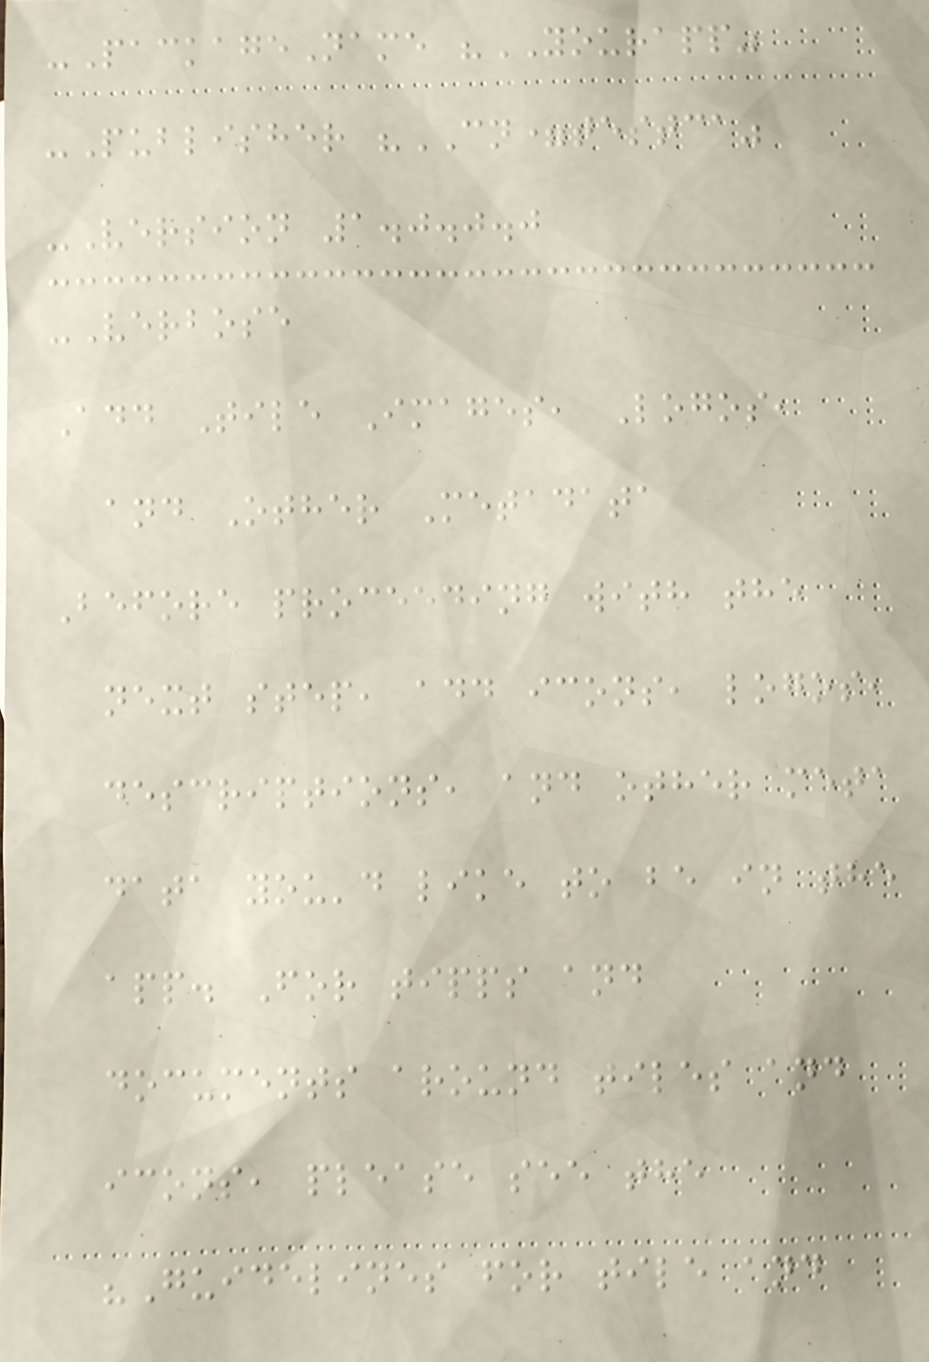-PackageName "YOURAPP"
-Publisher "CN=testca"
-Version 1.0.0.0
-Verbose
Add Tile Images, Logos,
and Other Metadata
Before proceeding with the
next step, add icons, logos,
descriptions, and other meta
data you'd like to be in the
app. For tipps and
documents around tiles and
icons, please see the
"Guidelines for tile and
